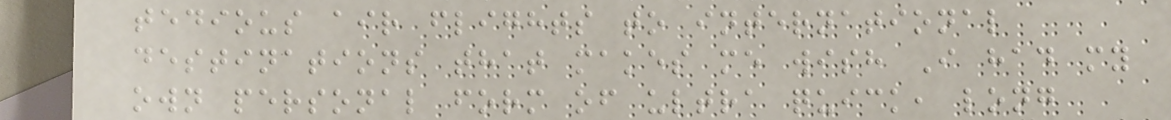tedious air flights to international
destinations that makes me wish I had my
own personal form of ultra quick, long
